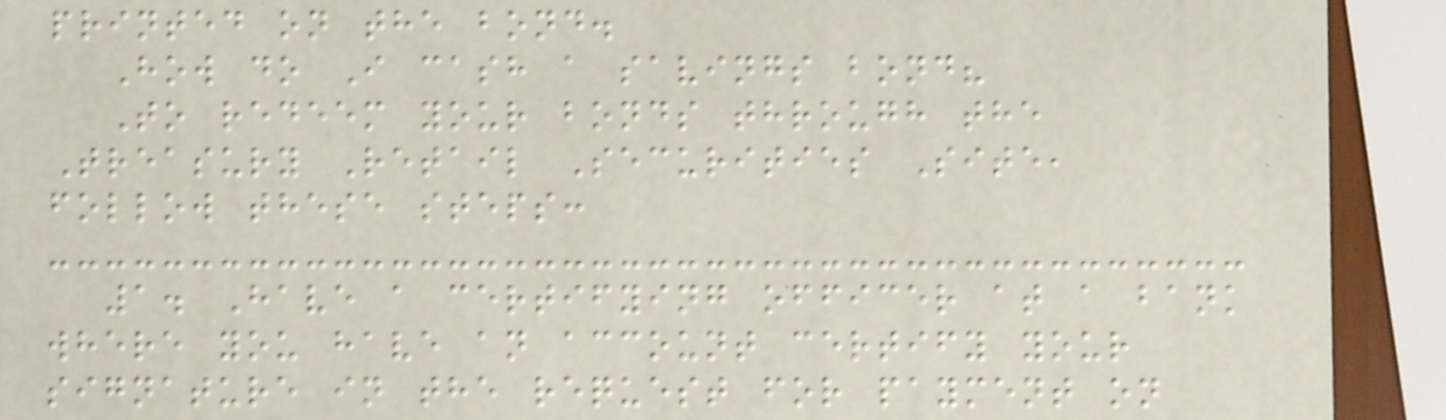printed on the bond.
How do I cash a savings bond?
To redeem your bonds through the
Treasury Retail Securities Site,
follow these steps:
1. Have a certifying officer at a bank
where you have an account certify your
signature in the request for payment on
